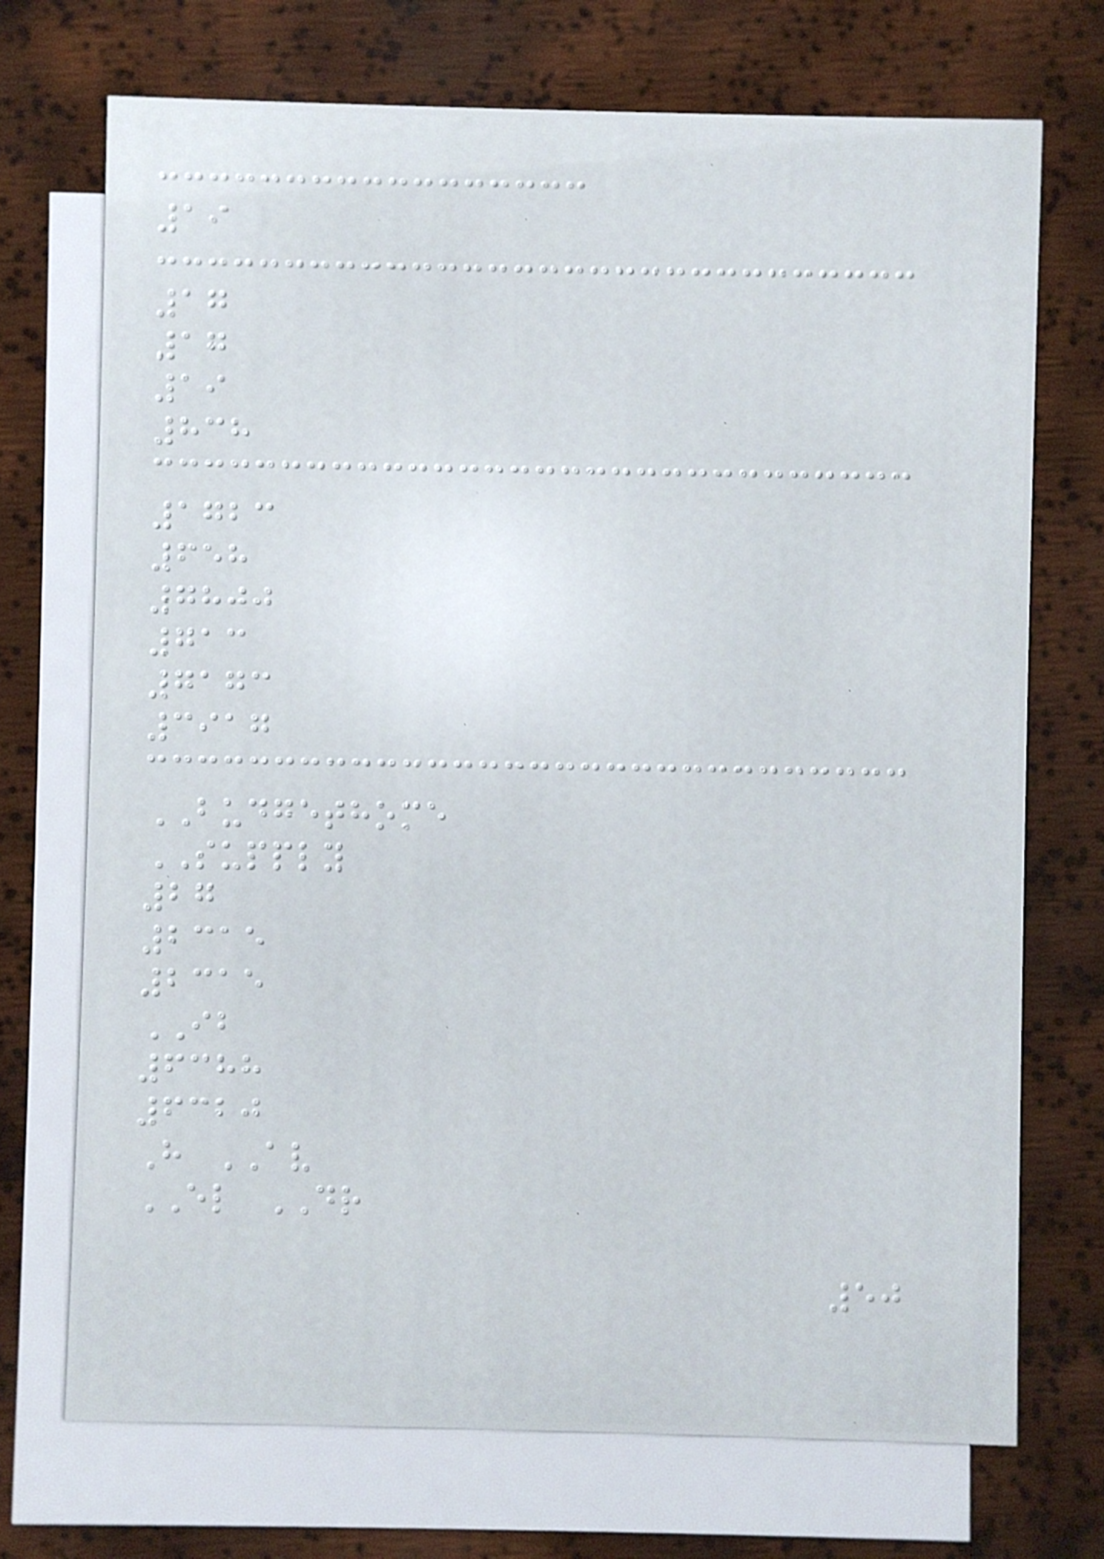19
17
17
19
838
1723
658
7800
713
7173
3917
BUDGETHOME
SUPPLY
27
2315
2315
IB
6388
6320
H AV
EL DR
50
